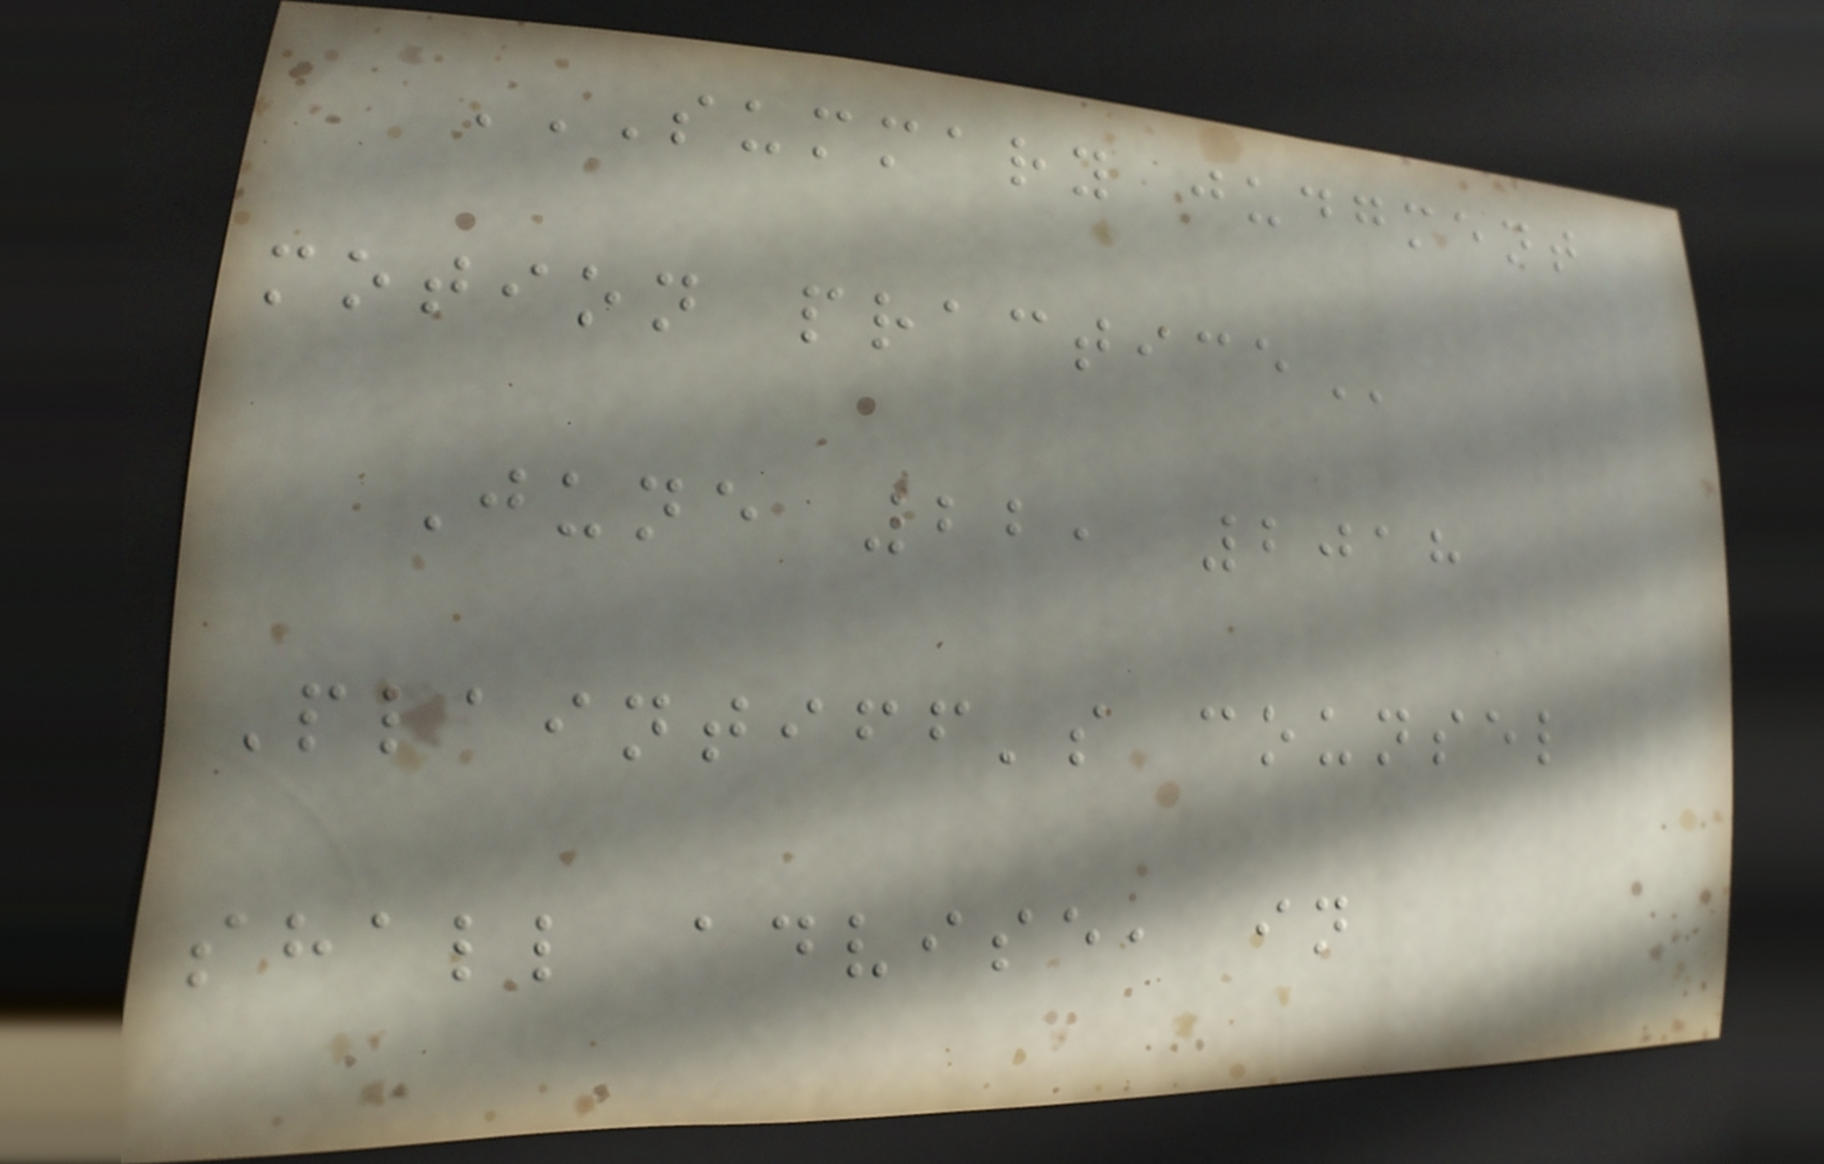SUMMARY JUDGMENT
MOTION PRACTICE
June 22, 2018
Plaintiff's counsel
shall advise, in
